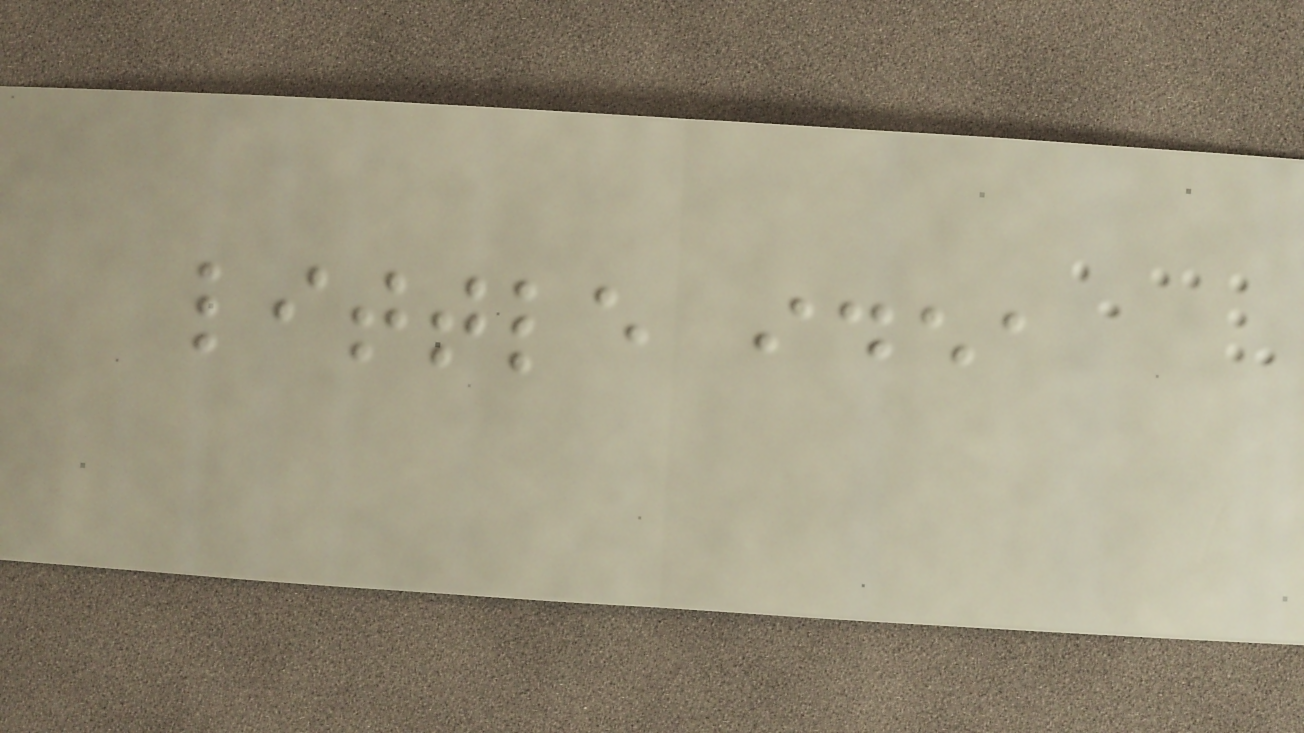little idea
